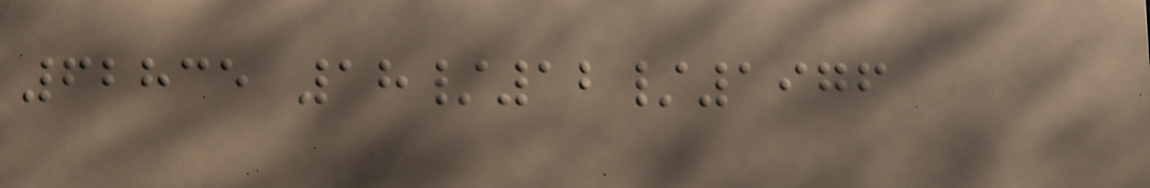62835 18/12/1976
